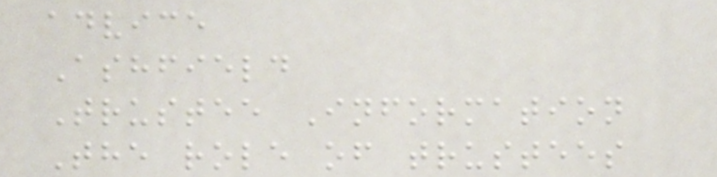advice
Ashfield
Trustee Information
The role of trustees
